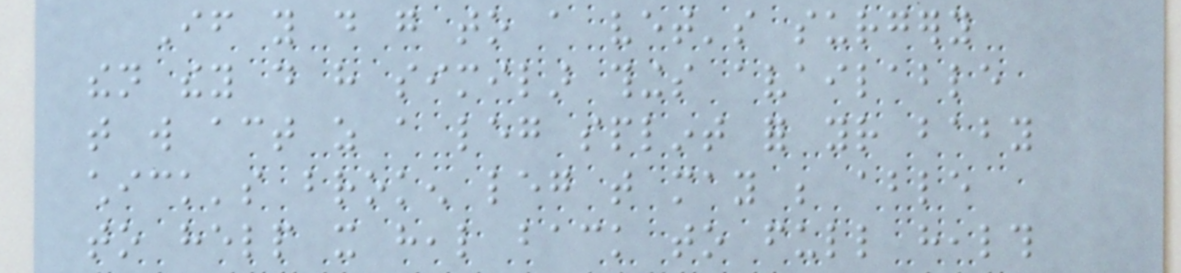If you do go to a vet's surgery
then they do have similar things available
that will act as a leg splint for your baby
chick's broken leg that may be able
to help it heal back to full health
